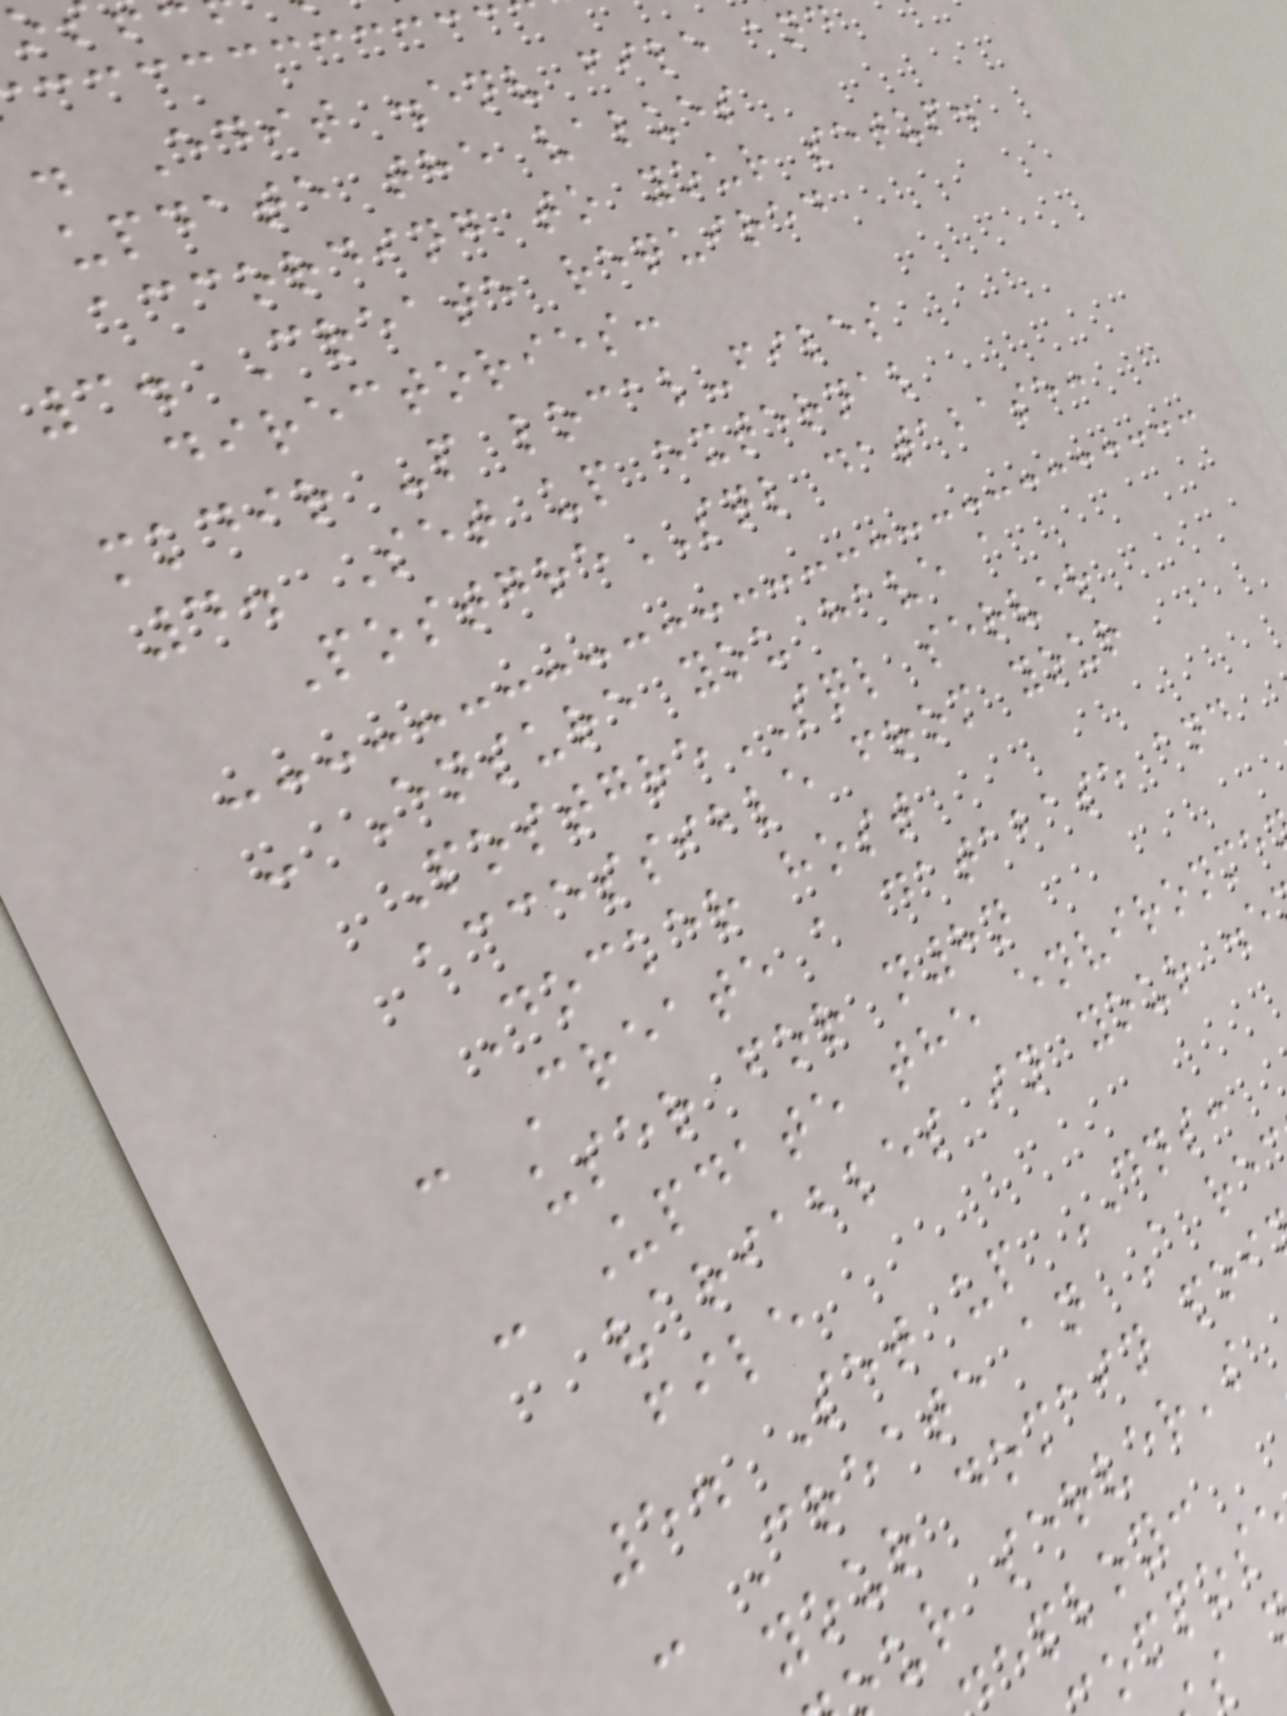. Edit .env file and
update the values
according to your setup.
3. Create required
directories:
mkdir -p local-files
4. Set up external
PostgreSQL database:
- Ensure you have a
PostgreSQL server
accessible from your
Docker host
- Create a database and
user for n8n
- Update the environme
variables in your .e
file
5. Set up DNS:
- Create an A re
your domain poi
ur server's
eploy:
